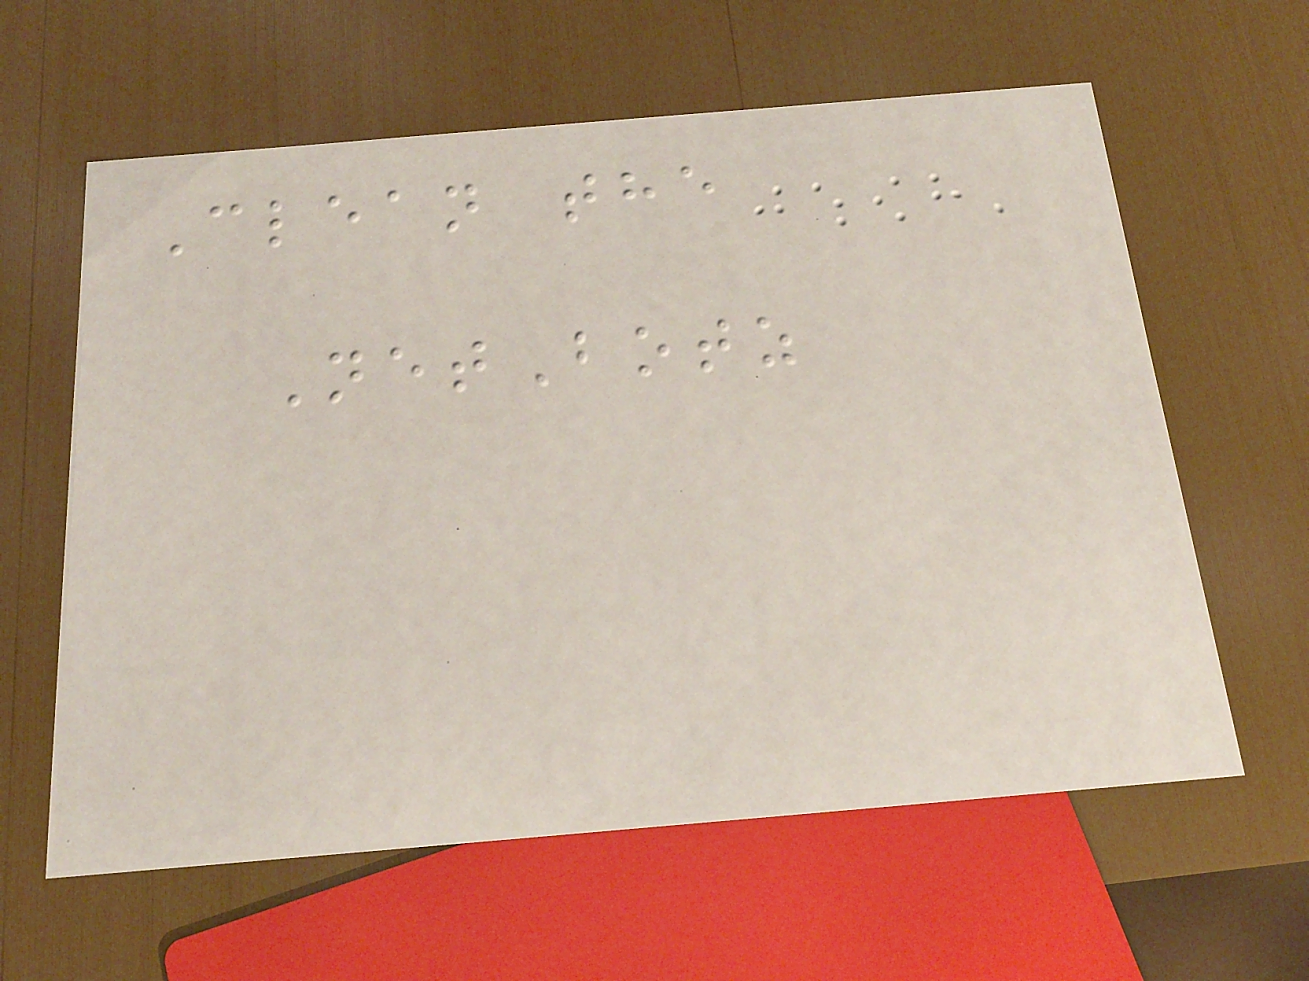Clean the
NetBotz
